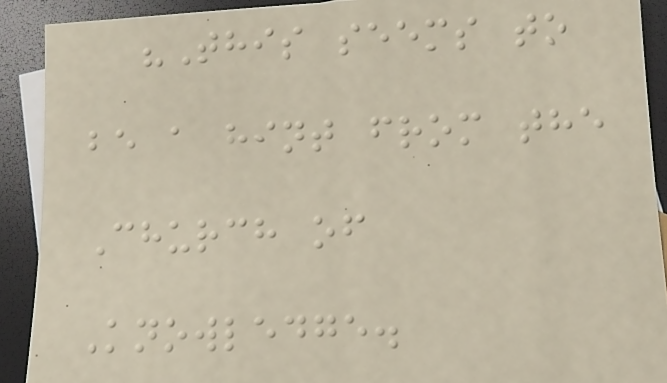"This seems to
be a hint from the
Church of
Knowledge.
